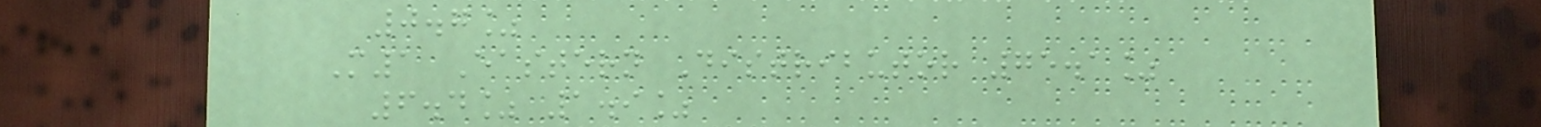0.7%
M1 Eastern Distributor 75.1%
6.4% 1.9%
